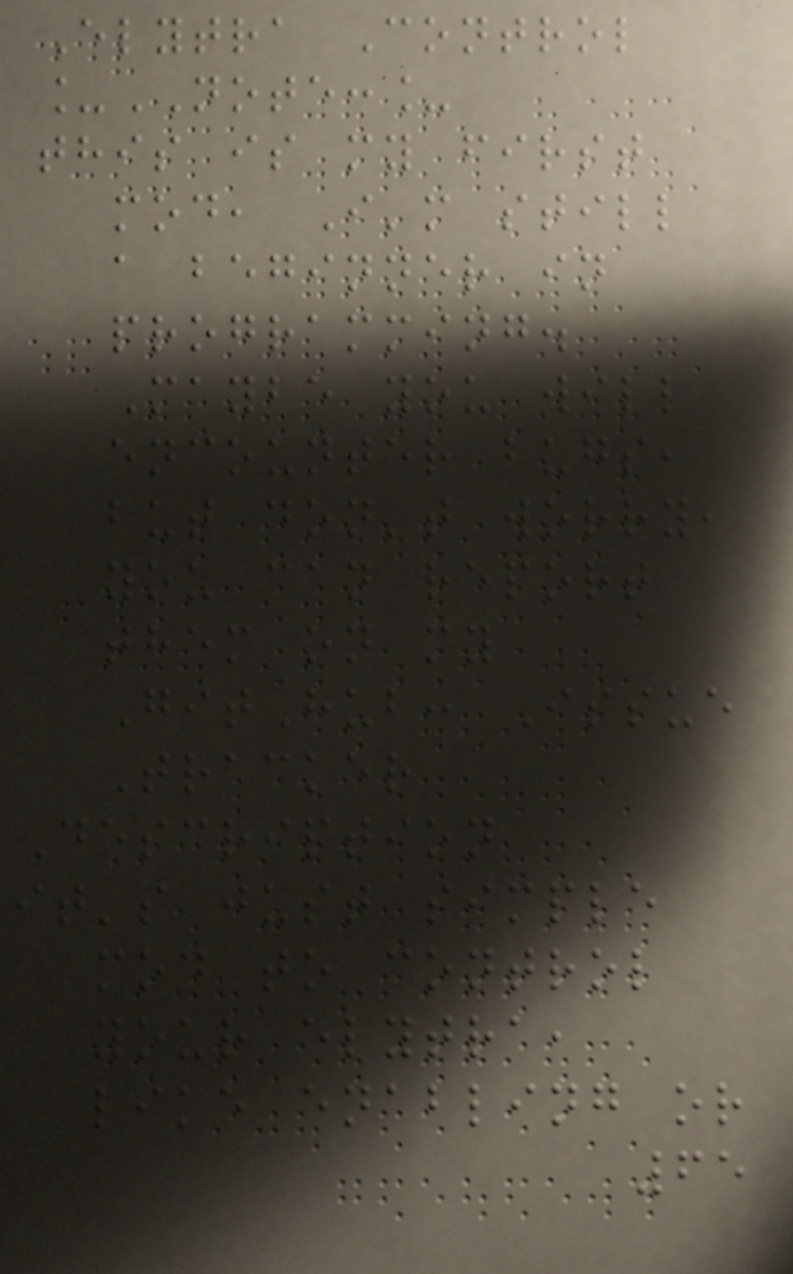Elytra Control
_NOTE:_
this is my first
mod, I'm still
a beginner in
programming.
Maybe you will
encounter bugs,
but don't worry,
you can report
them on my
GitHub: Issue
Tracker
Description
it's just simple
mod to control
your elytra,
like enabling or
65
